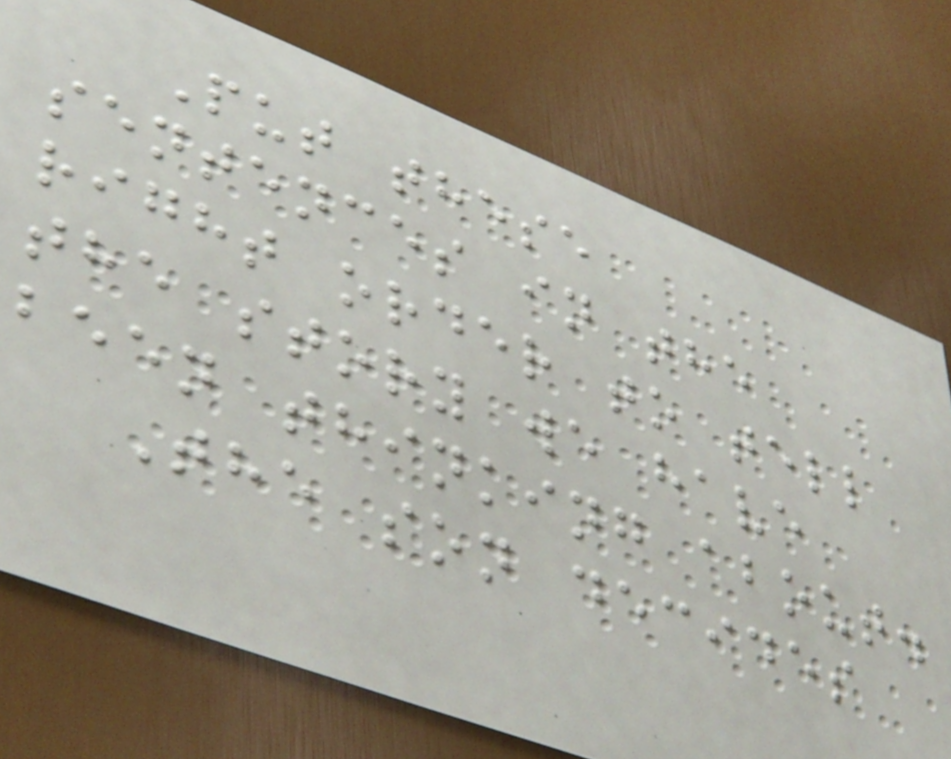Put these
sentences in the
right order to tell
the story we have
been thinking about.
The son decides
